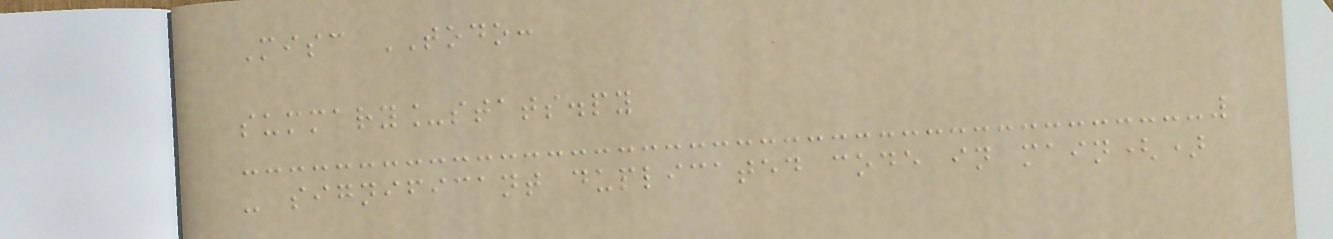Misc TODO:
summary_stats.py
- significant duplicated code in main()
